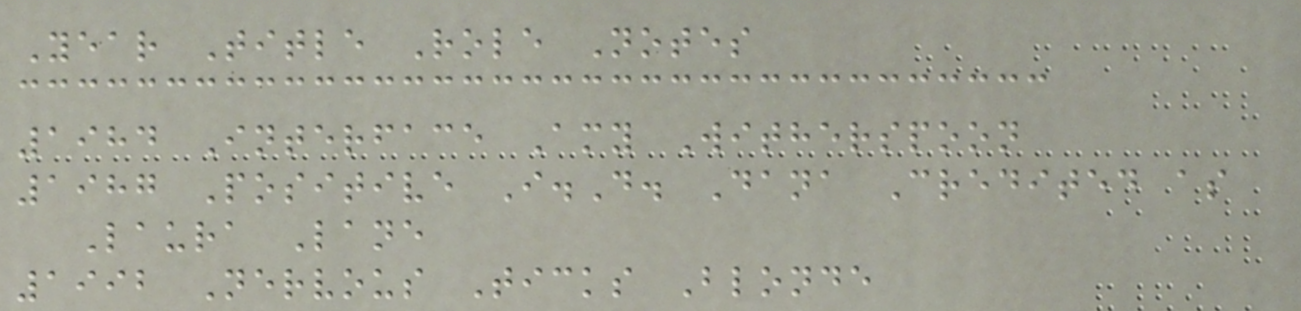Year Title Role Notes
1984 Interface Amy Witherspoon
1987 Positive I.D. Dana Credited as
Laura Lane
1992 Nervous Ticks Blonde
